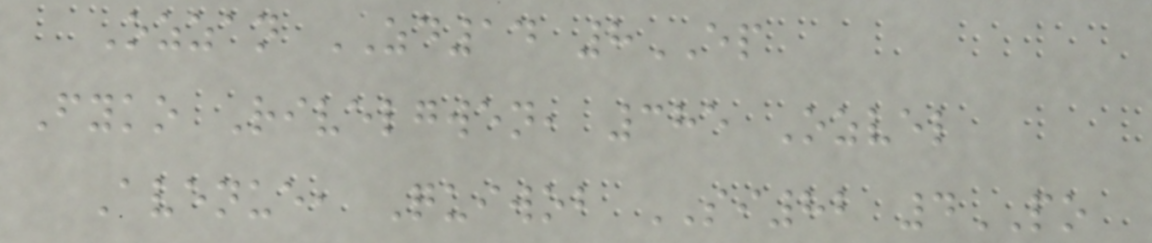Ozzan ZD14 8EP
Fyko Rivelgwen, 385 Ozvel
Avenue, Quiwob SI82 4PO
